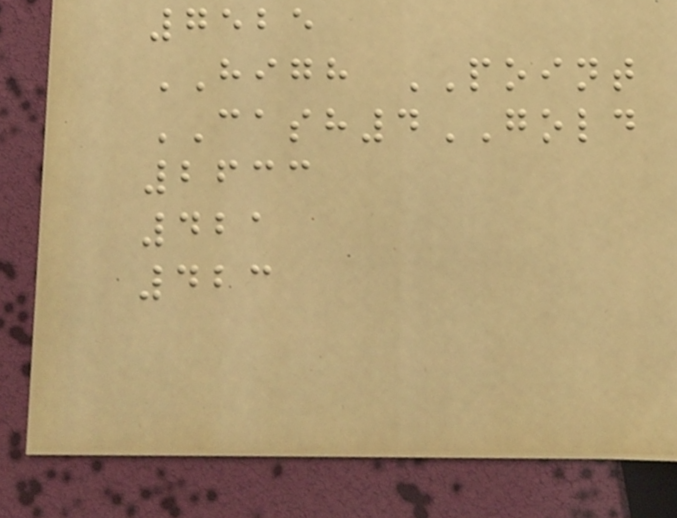7525
HIGH POINT
CASH4GOLD
2633
421
423
